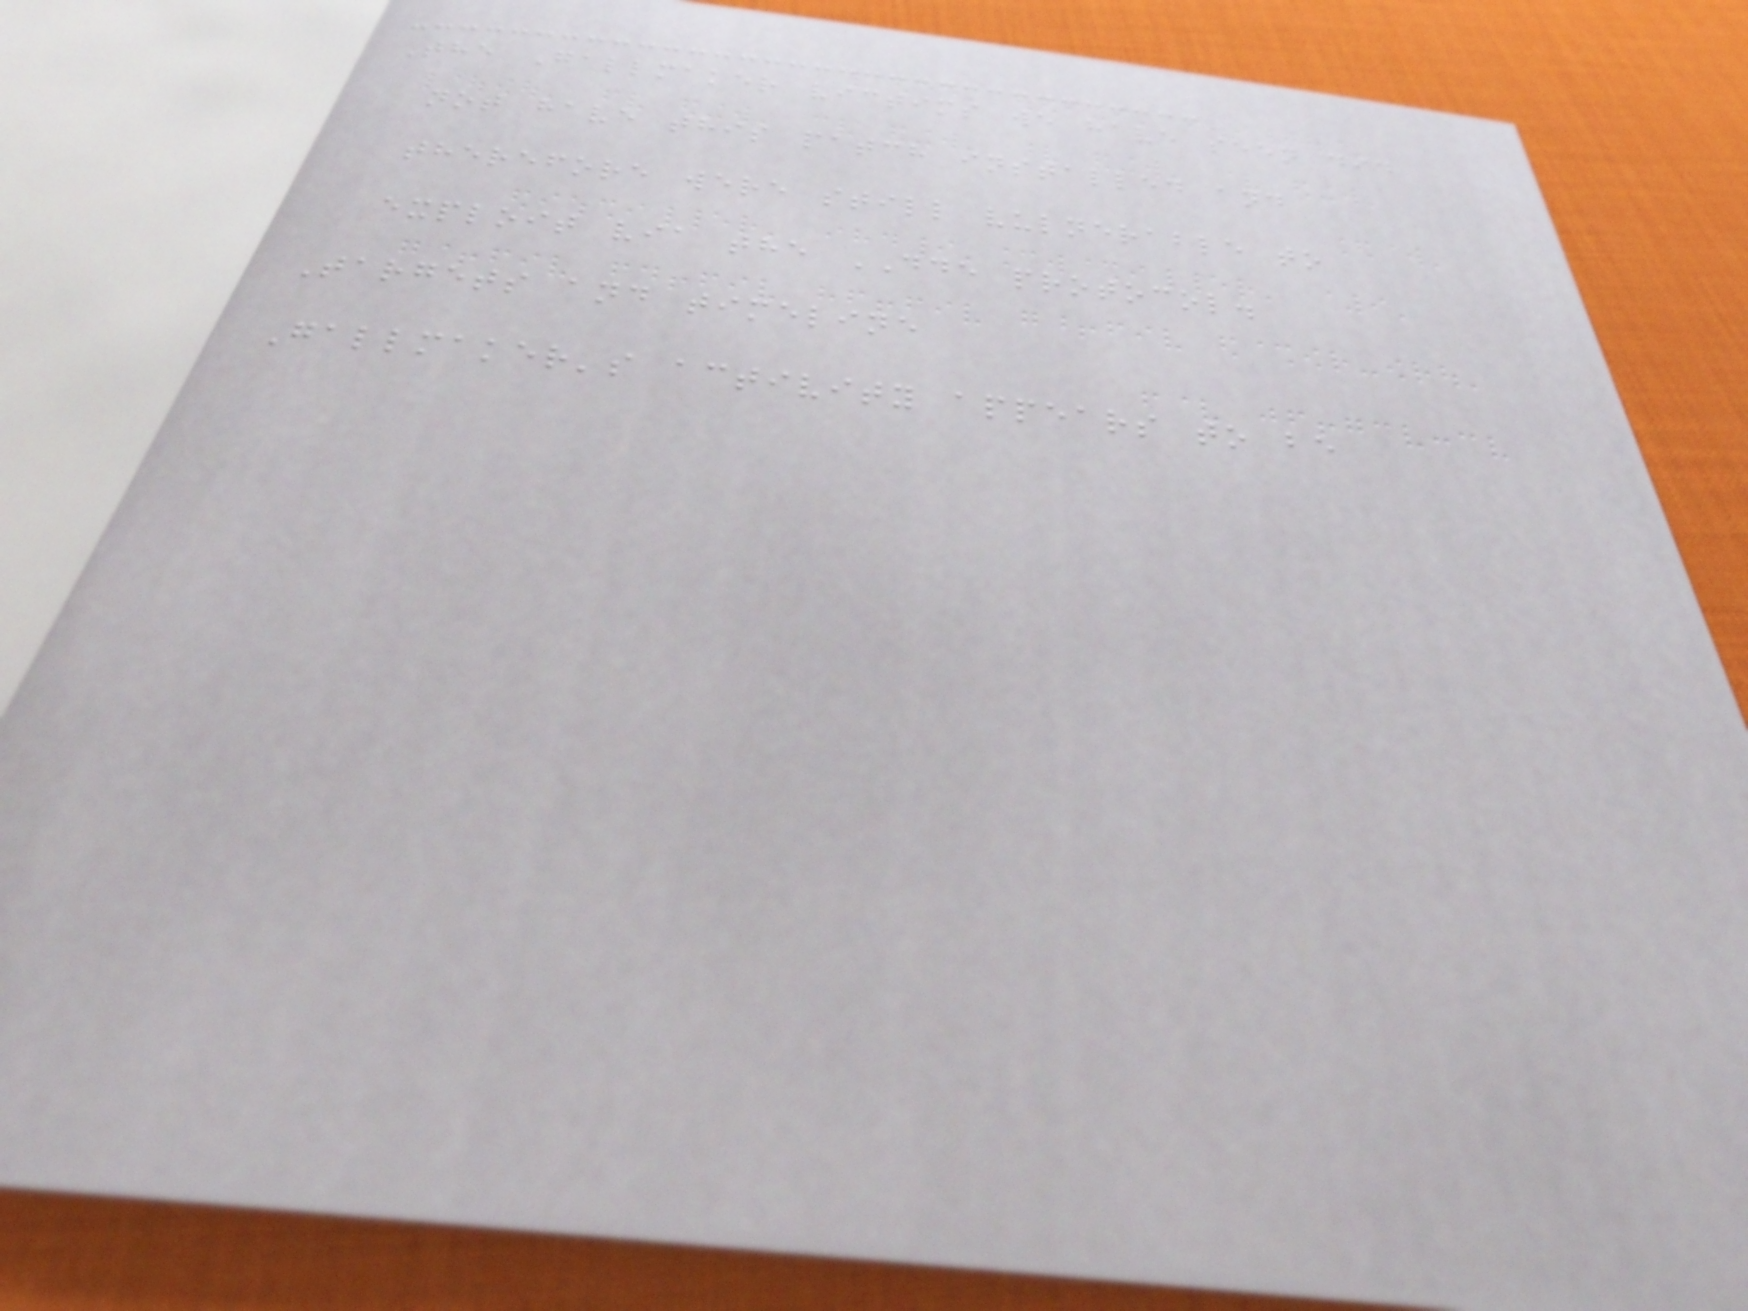The Gallmaker victims we have seen did
not have this patch installed and
therefore were still vulnerable to
exploit via the DDE protocol.
Targets and timeline
Gallmaker's activity appears to be
